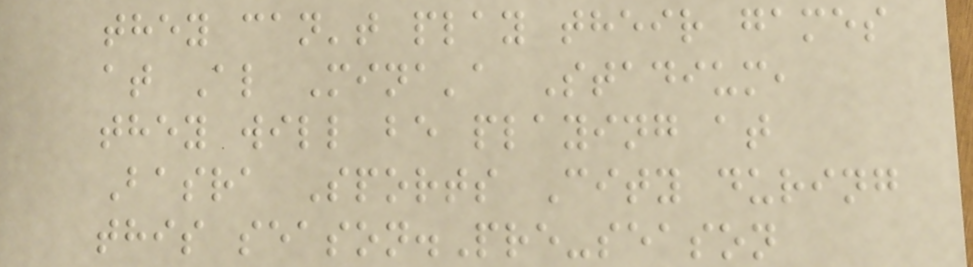they can't play their games
at Al Mina'a Stadium,
they will be playing at
Basra Sports City during
this season.Pre-season
